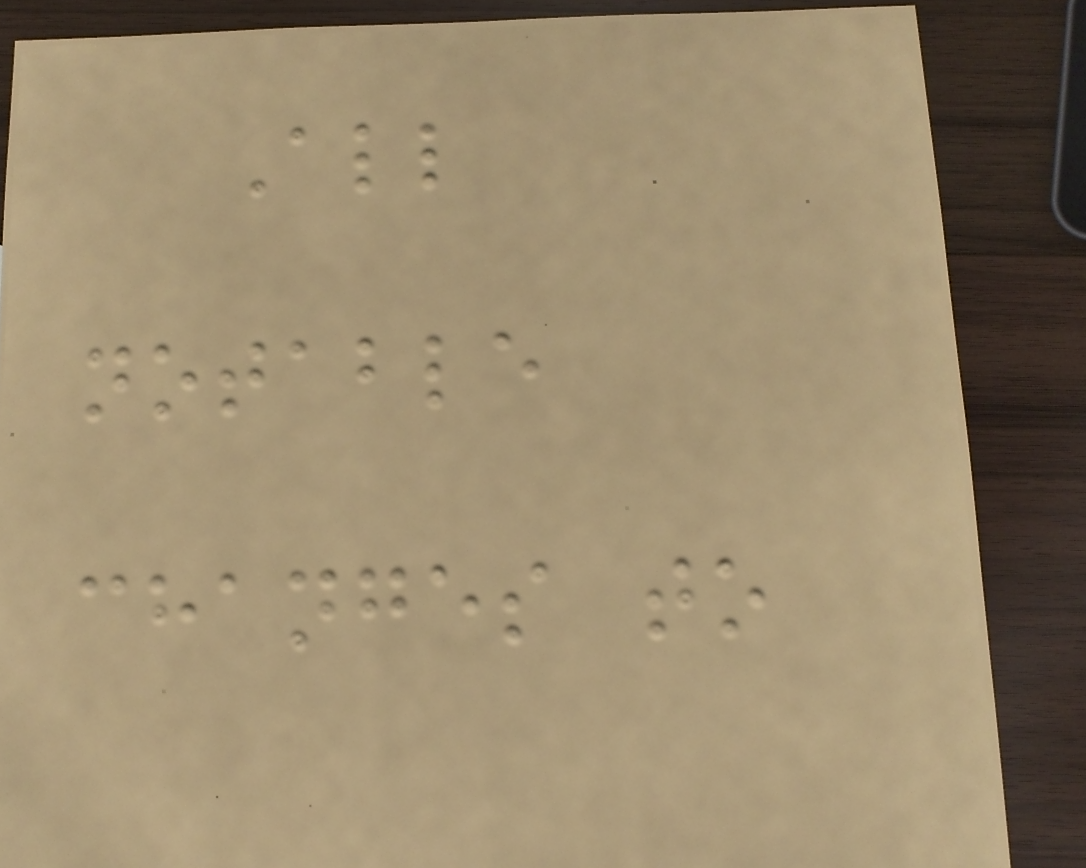All
notable
changes to
